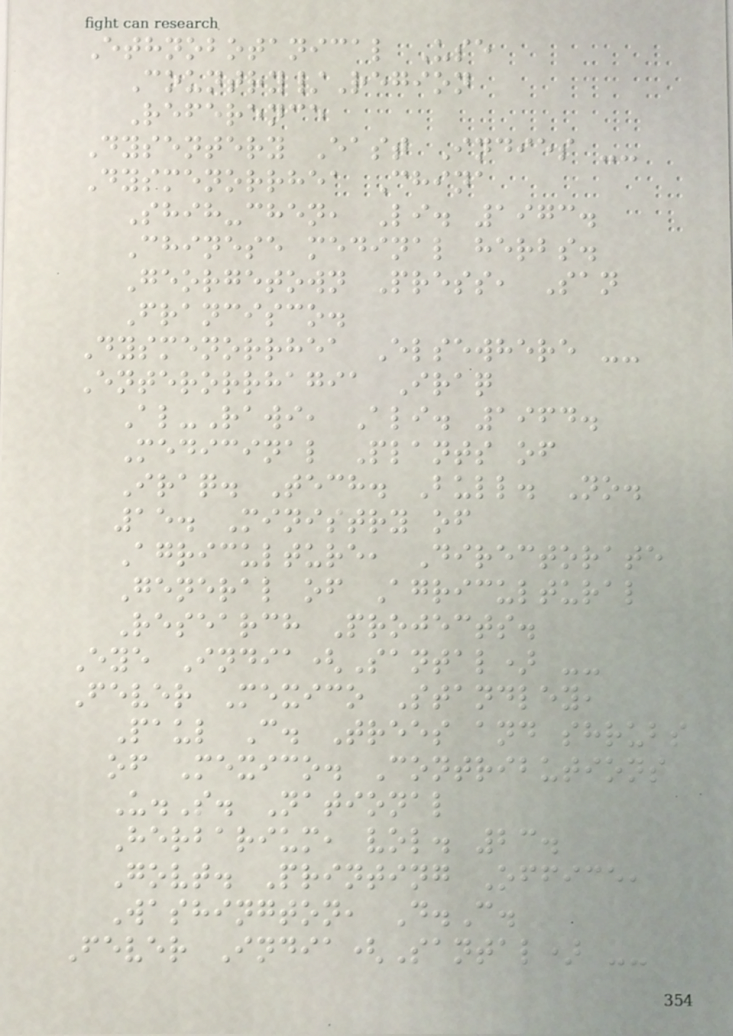Ethnobotanical Use
Country/Region
Reference
Dysentery East Indies --
Dysmenorrhea China
Shih-chen, Li. 1973.
Chinese medinal herbs.
Georgetown Press, San
Francisco.
Dysmenorrhea Elsewhere --
Enterorrhagia Iraq
Al-Rawi, Ali. 1964.
Medicinal Plants of
Iraq. Tech. Bull. No.
15. Ministry of
Agriculture, Directorate
General of Agricultural
Research Projects.
Eye India(Santal) --
Fever Mexico Standley,
Paul C. Trees and shrubs
of Mexico. Contributions
U.S. National
Herbarium, vol. 23.
Govt. Printing Office,
Washington, D.C.
Fever India(Santal) --
